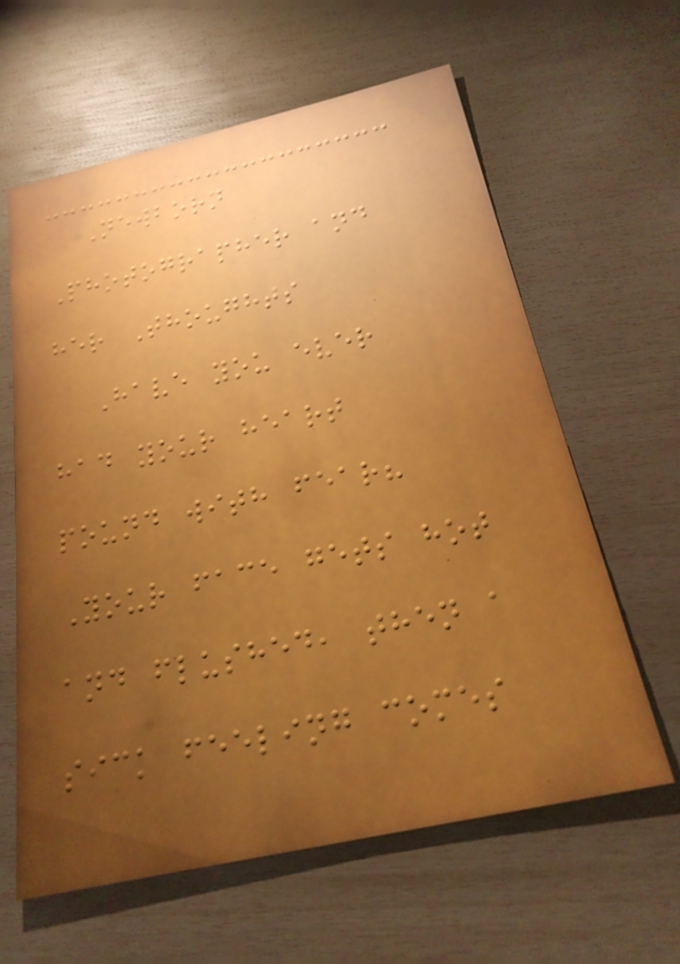Newborn
Photographer and
her Thoughts
Have you ever
had your heart
pound with fear?
Your face gets hot
and flushed, then a
sick feeling comes
